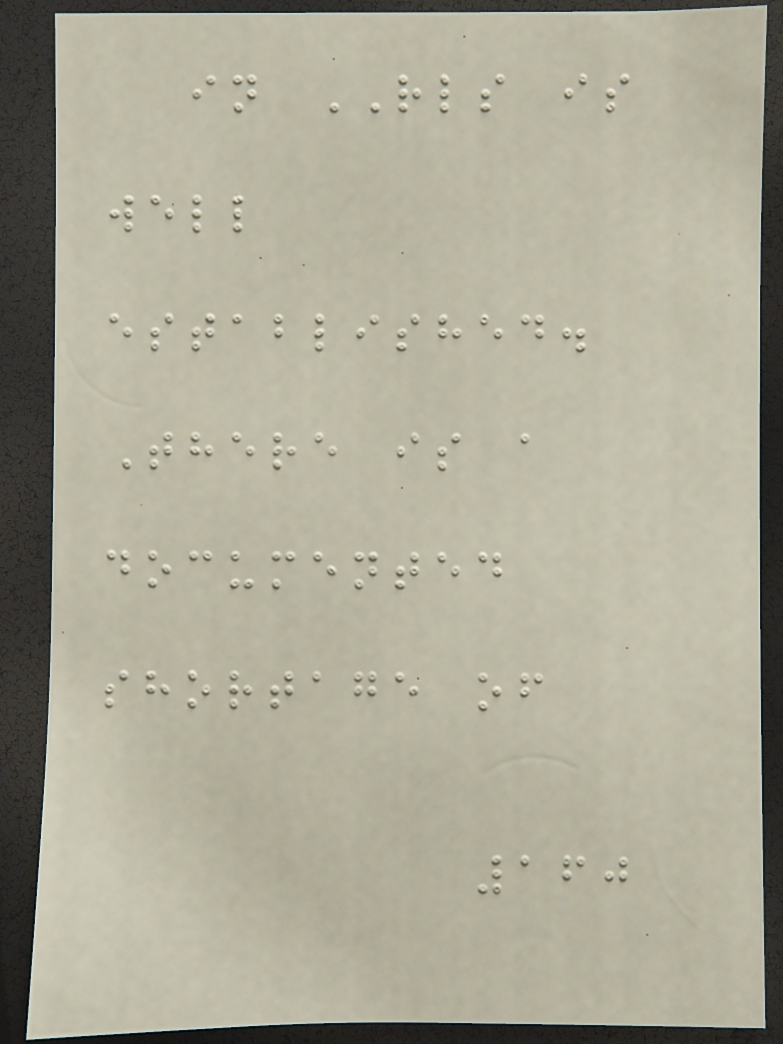in RLS is
well
established.
There is a
documented
shortage of
160
